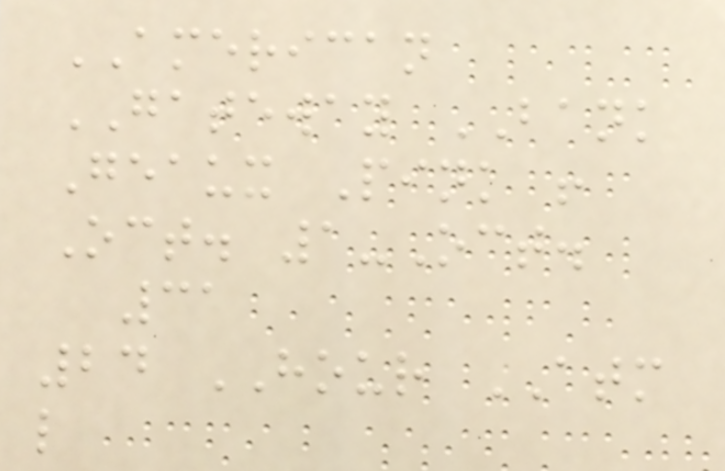AMERICAN
GATEWAY BANK
Geaux Pink !
Oct. 1-Oct.
31
24 HOUR ATM
l
